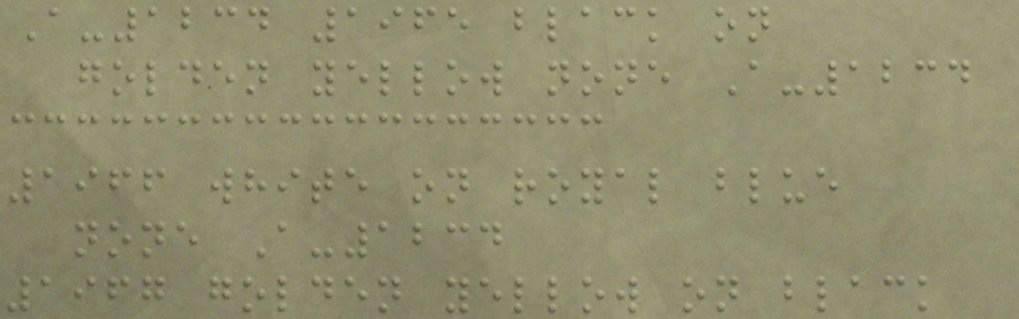A-1234 1965 black on
golden yellow none A-1234
1966 white on royal blue
none A-1234
1967 golden yellow on black
